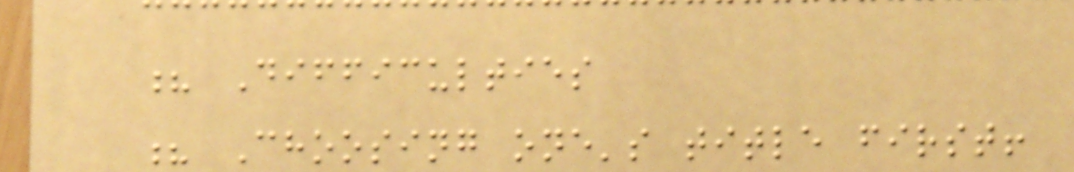? Difficulties
? Choosing one's title first!
